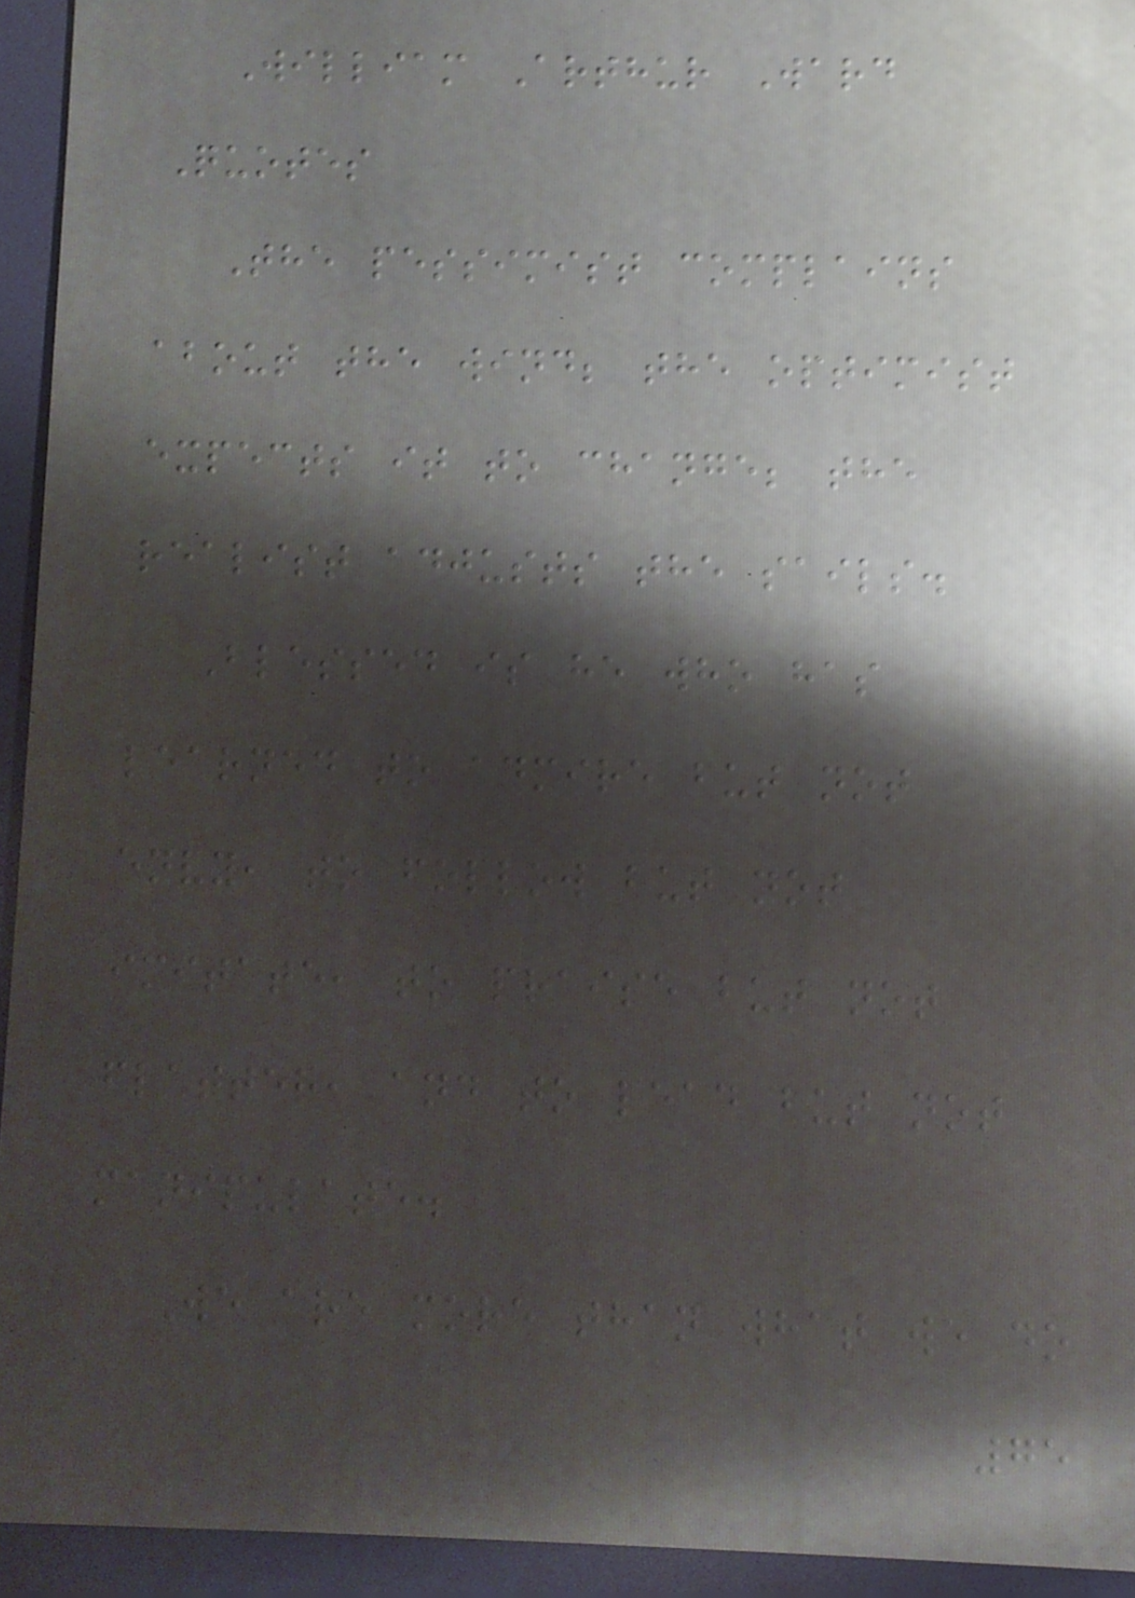William Arthur Ward
Quotes
The pessimist complains
about the wind; the optimist
expects it to change; the
realist adjusts the sails.
Blessed is he who has
learned to admire but not
envy, to follow but not
imitate, to praise but not
flatter, and to lead but not
manipulate.
We are more than what we do
75
